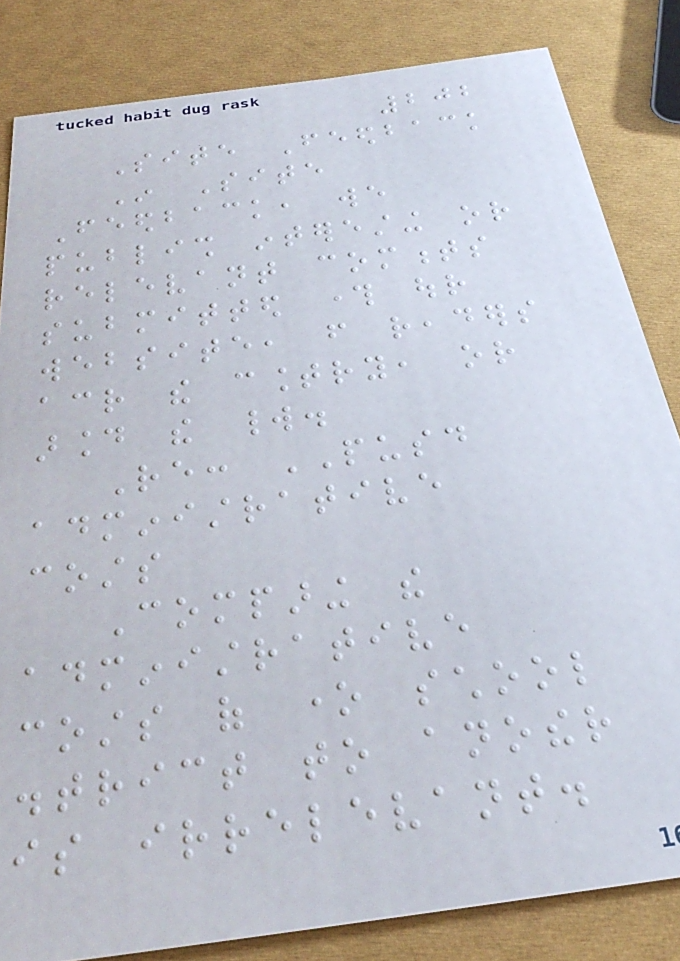202
Site Feedback
In Site
Feedback, we
publish interesting or
relevant comments
submitted through our
website, from readers
across the country, or
around the world.
Re: PUSD
administrative
costs
Comparing the
administrative
costs of one school
district to another
is irrelevant.
